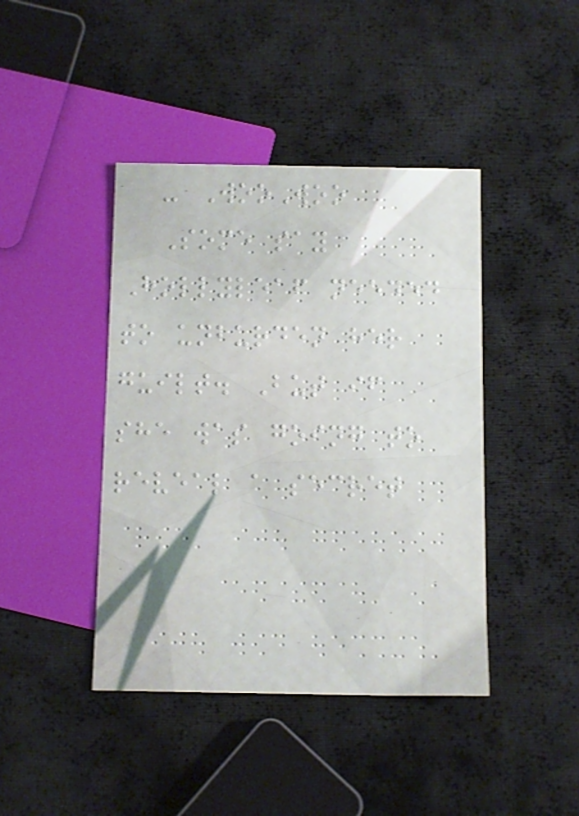- WooWoo
Some say
Hollyleaf needed
to unburden her
guilt. But if
she was going to
reveal a secret
